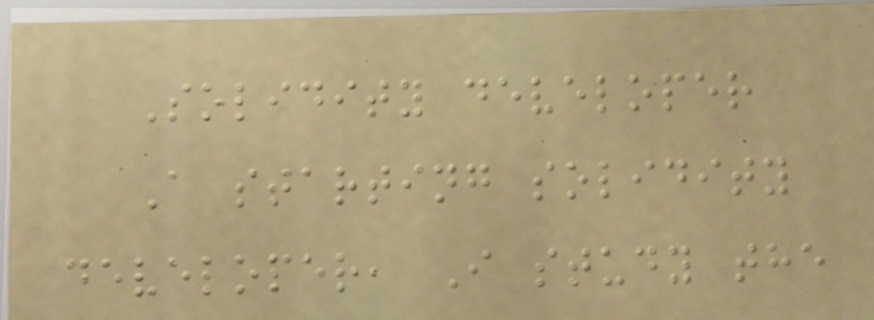Solidity developer
A starting solidity
developer, I study the
